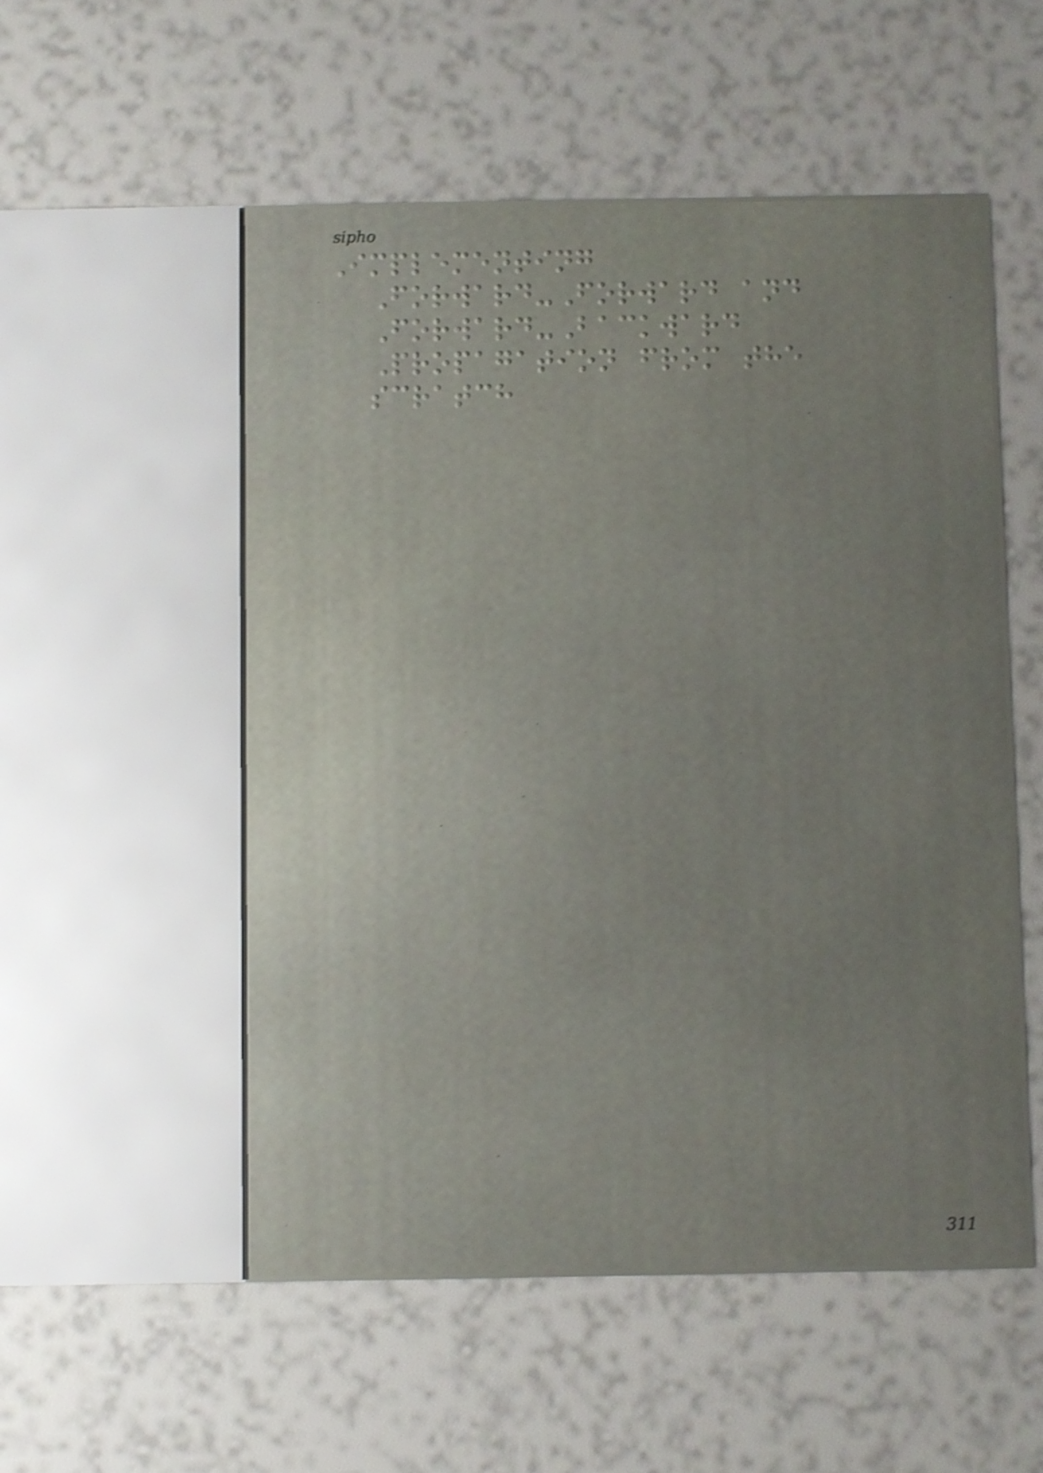Implementing
Forward-Forward and
Forward-Backward
Propagation from the
scratch
